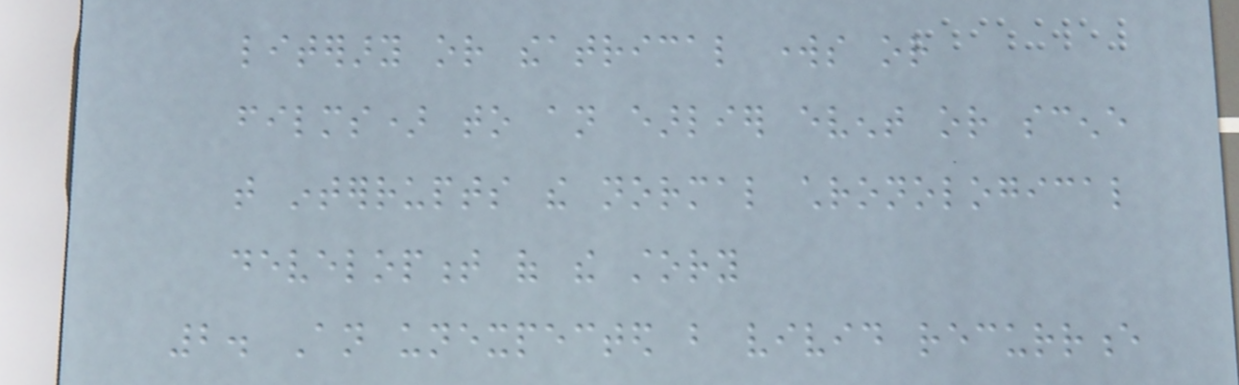literary or theatrical works or
films) to an earlier event or scene
that interrupts the normal chronological
development of the story
2. An unexpected but vivid recurrence
